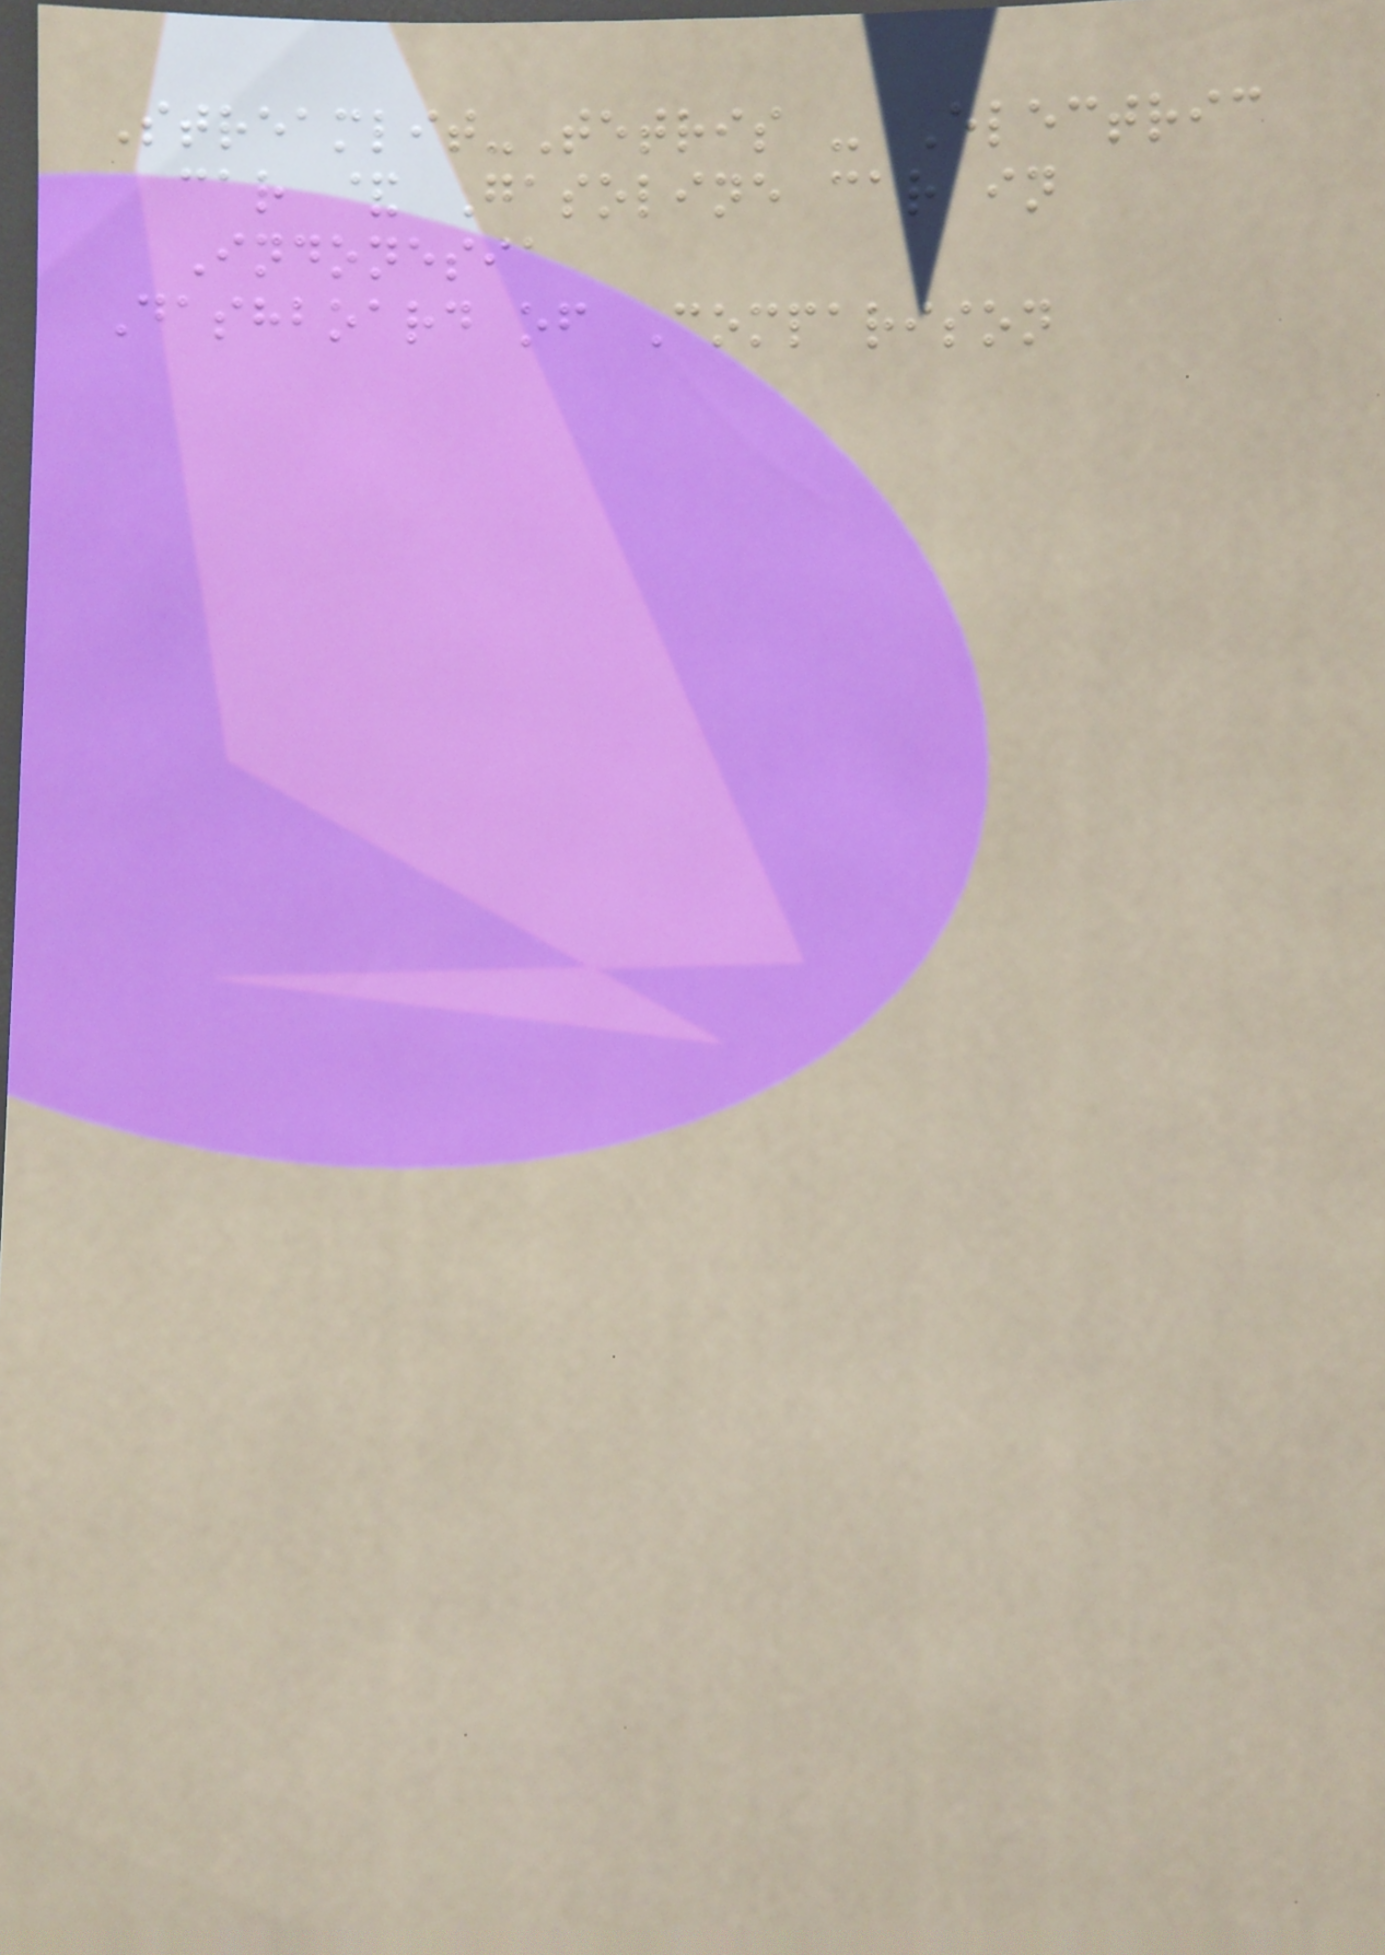Streamlit-Tetris - Electric
car & Gasoline car in
Indonesia
Dashboard of Comparison
